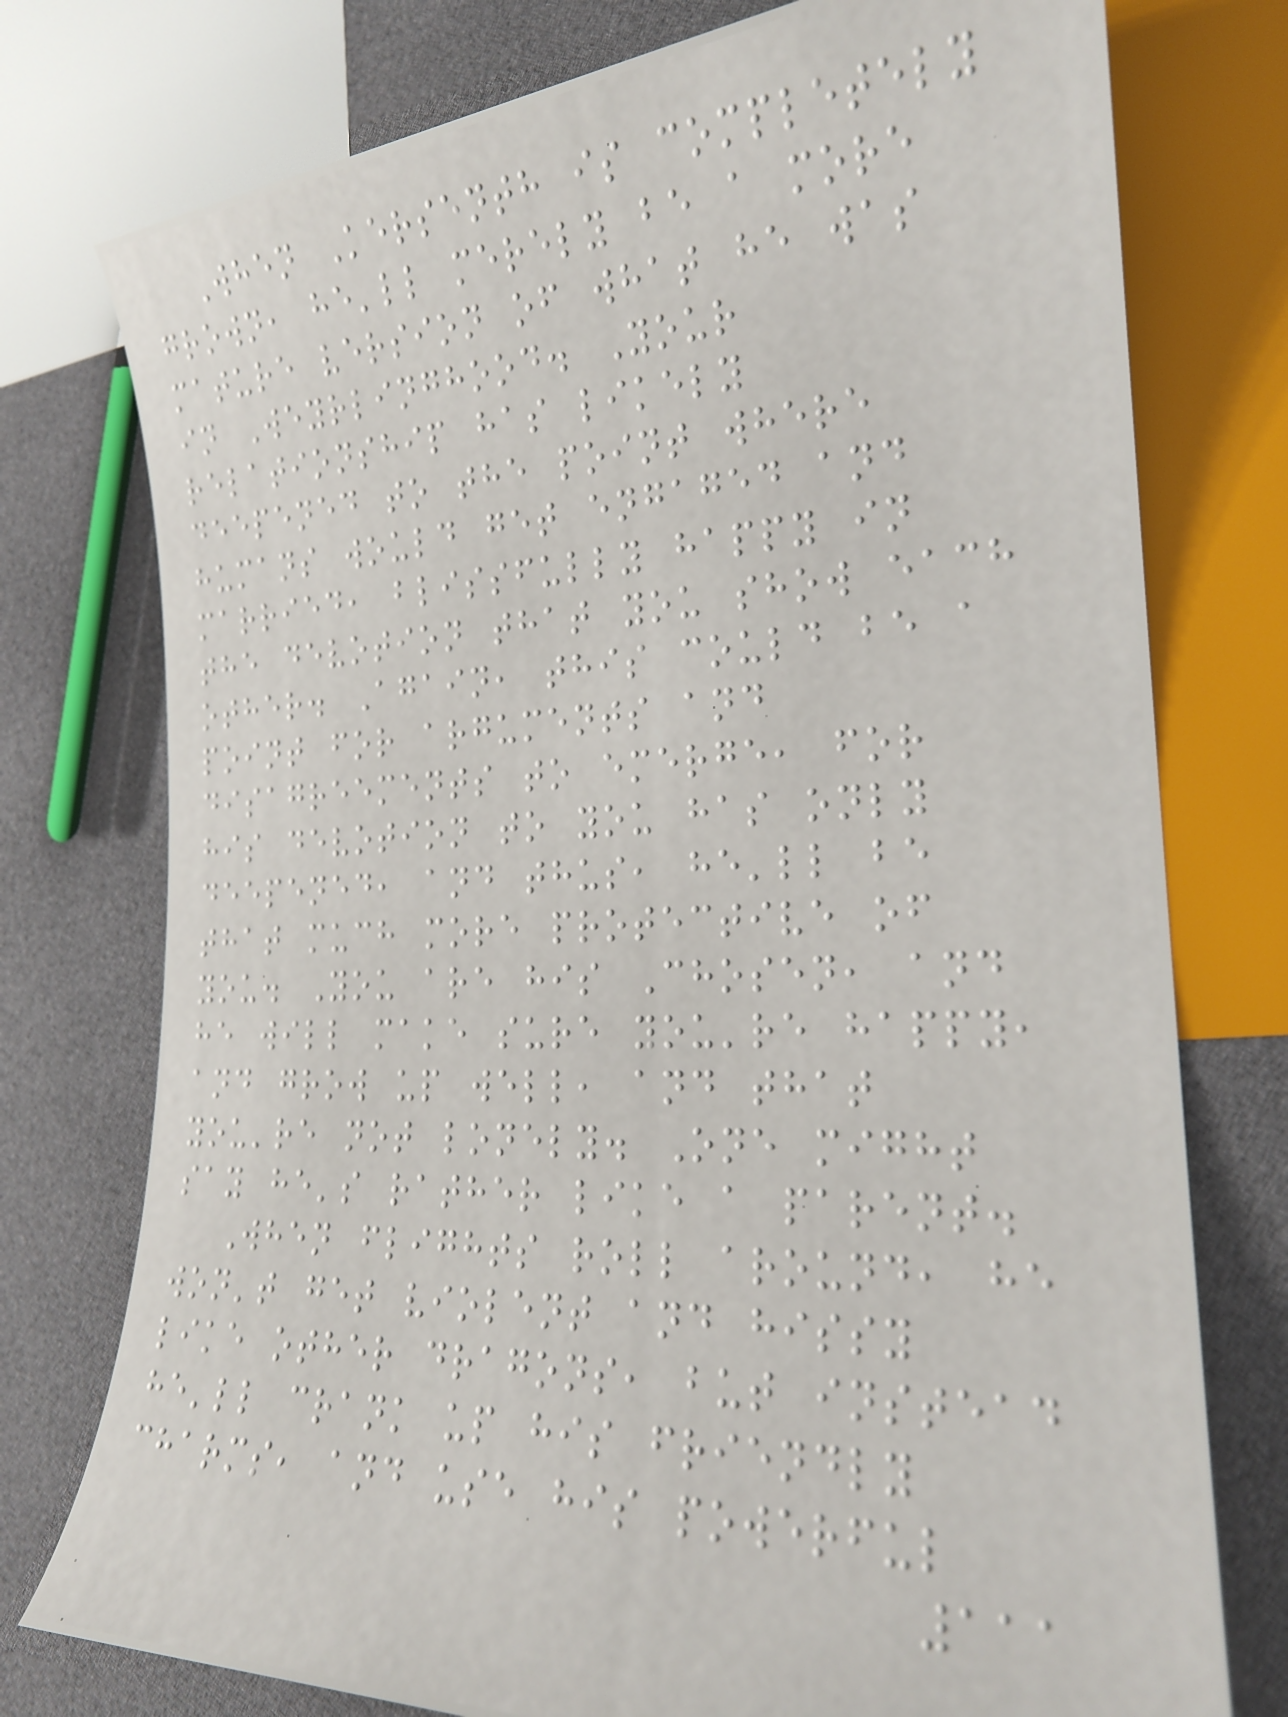When Kersenth is completely
grown, he'll merely be a more
mature version of what he was
in Weyrlinghood. Your
relationship has likely
deepened to the point where
humans would get engaged and
married, blissfully happy in
the devotion that you show each
other. Again, this could be a
point for arguments and
disagreements to emerge, for
his devotion to you has only
deepened, and thus, he'll be
that much more protective of
you. You are his Chosen, and
he will make sure you're happy,
and grow up well, and that
you're not lonely. One might
say he's rather like a parent.
When flights roll around, he
won't get violent and hissy
like other dragons, but instead
he'll crank up his friendly
charms, and use his powerful
111
